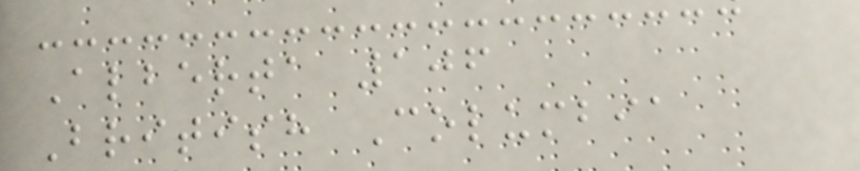Alberta 106
British Columbia
